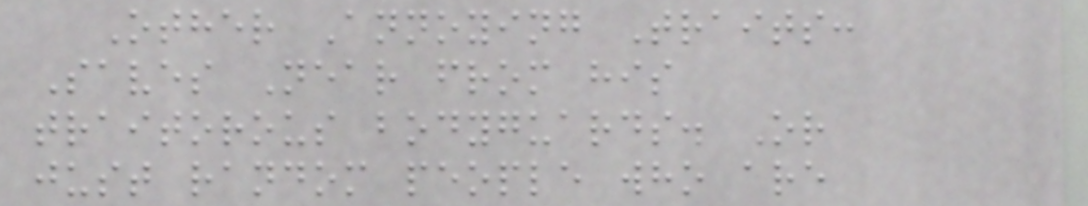Other Annoying Traits:
Saves Near from his
traitorous bodyguards. Or
just random people who are
